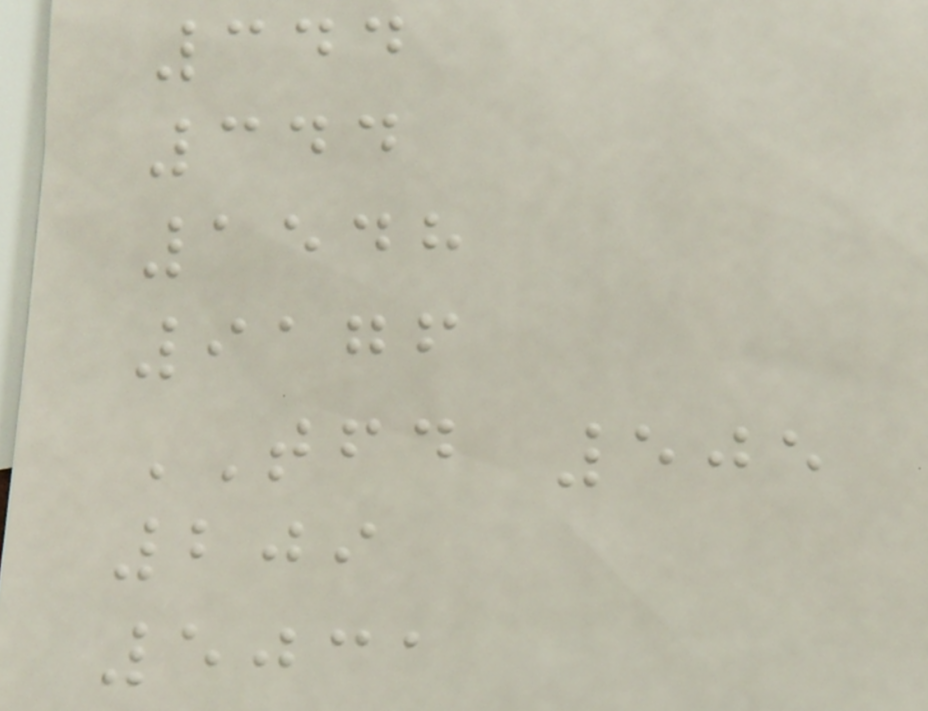344
344
1548
9176
TFD 505
209
5031
